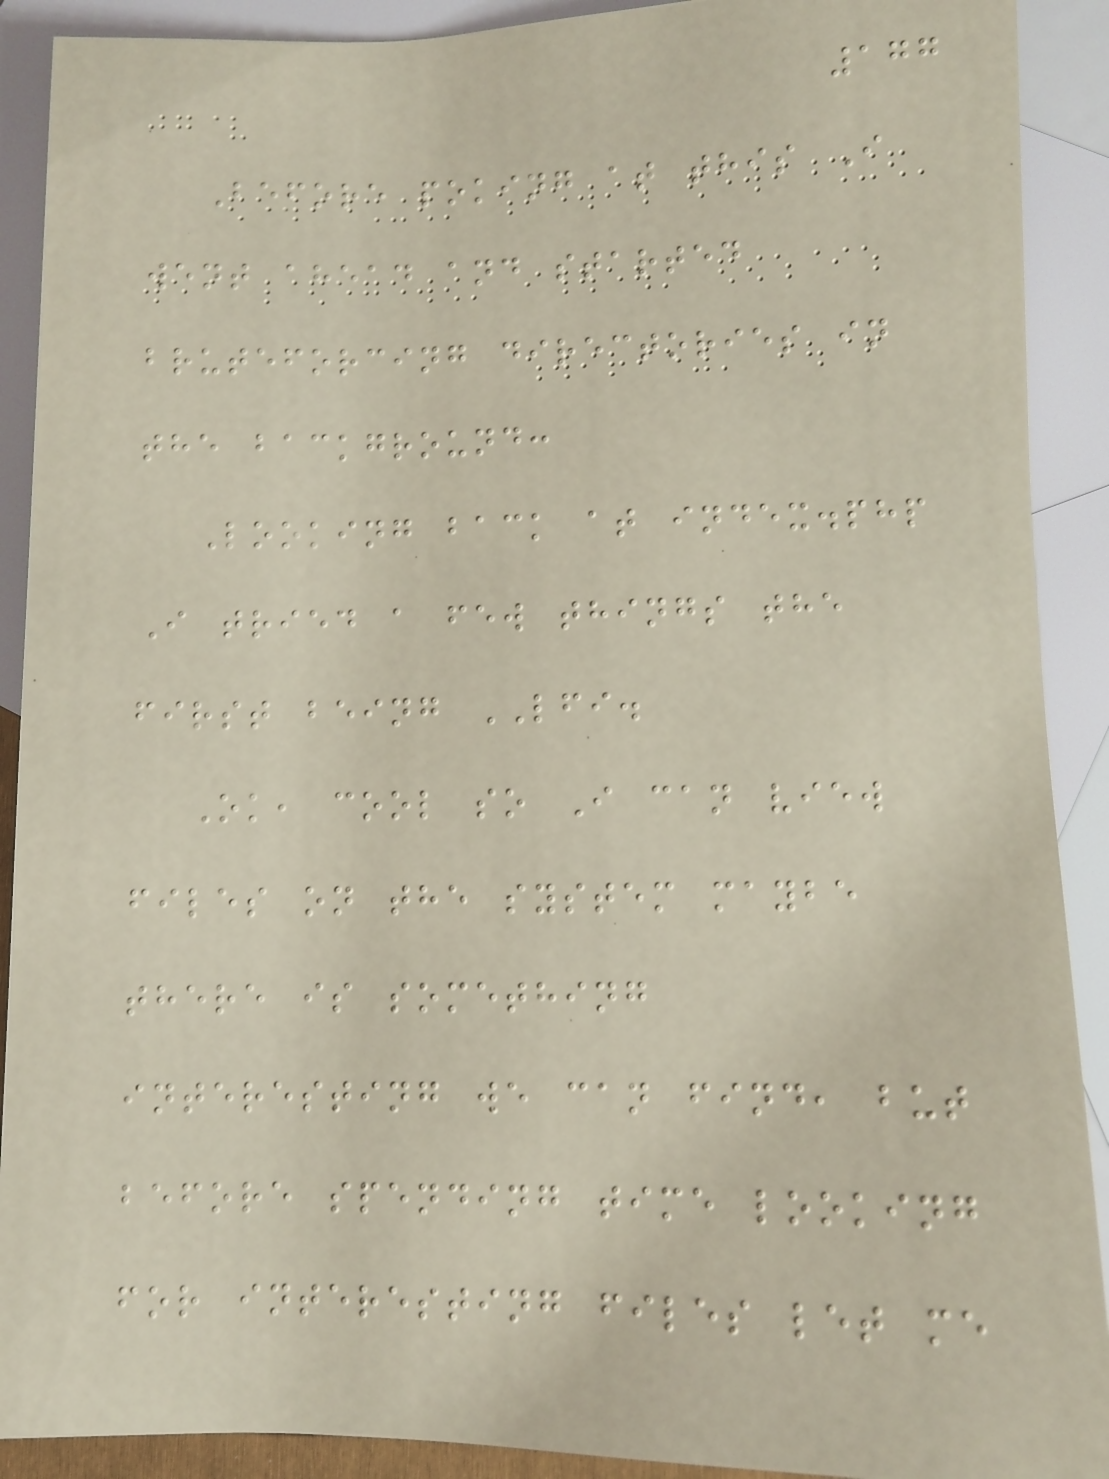177
Before poking at this I
went ahead and started
bruteforcing directories in
the background:
Looking back at index.php
I tried a few things the
first being LFI.
Ok, cool so I can view
files on the system maybe
there is something
interesting we can find, but
before spending time looking
for interesting files let me
